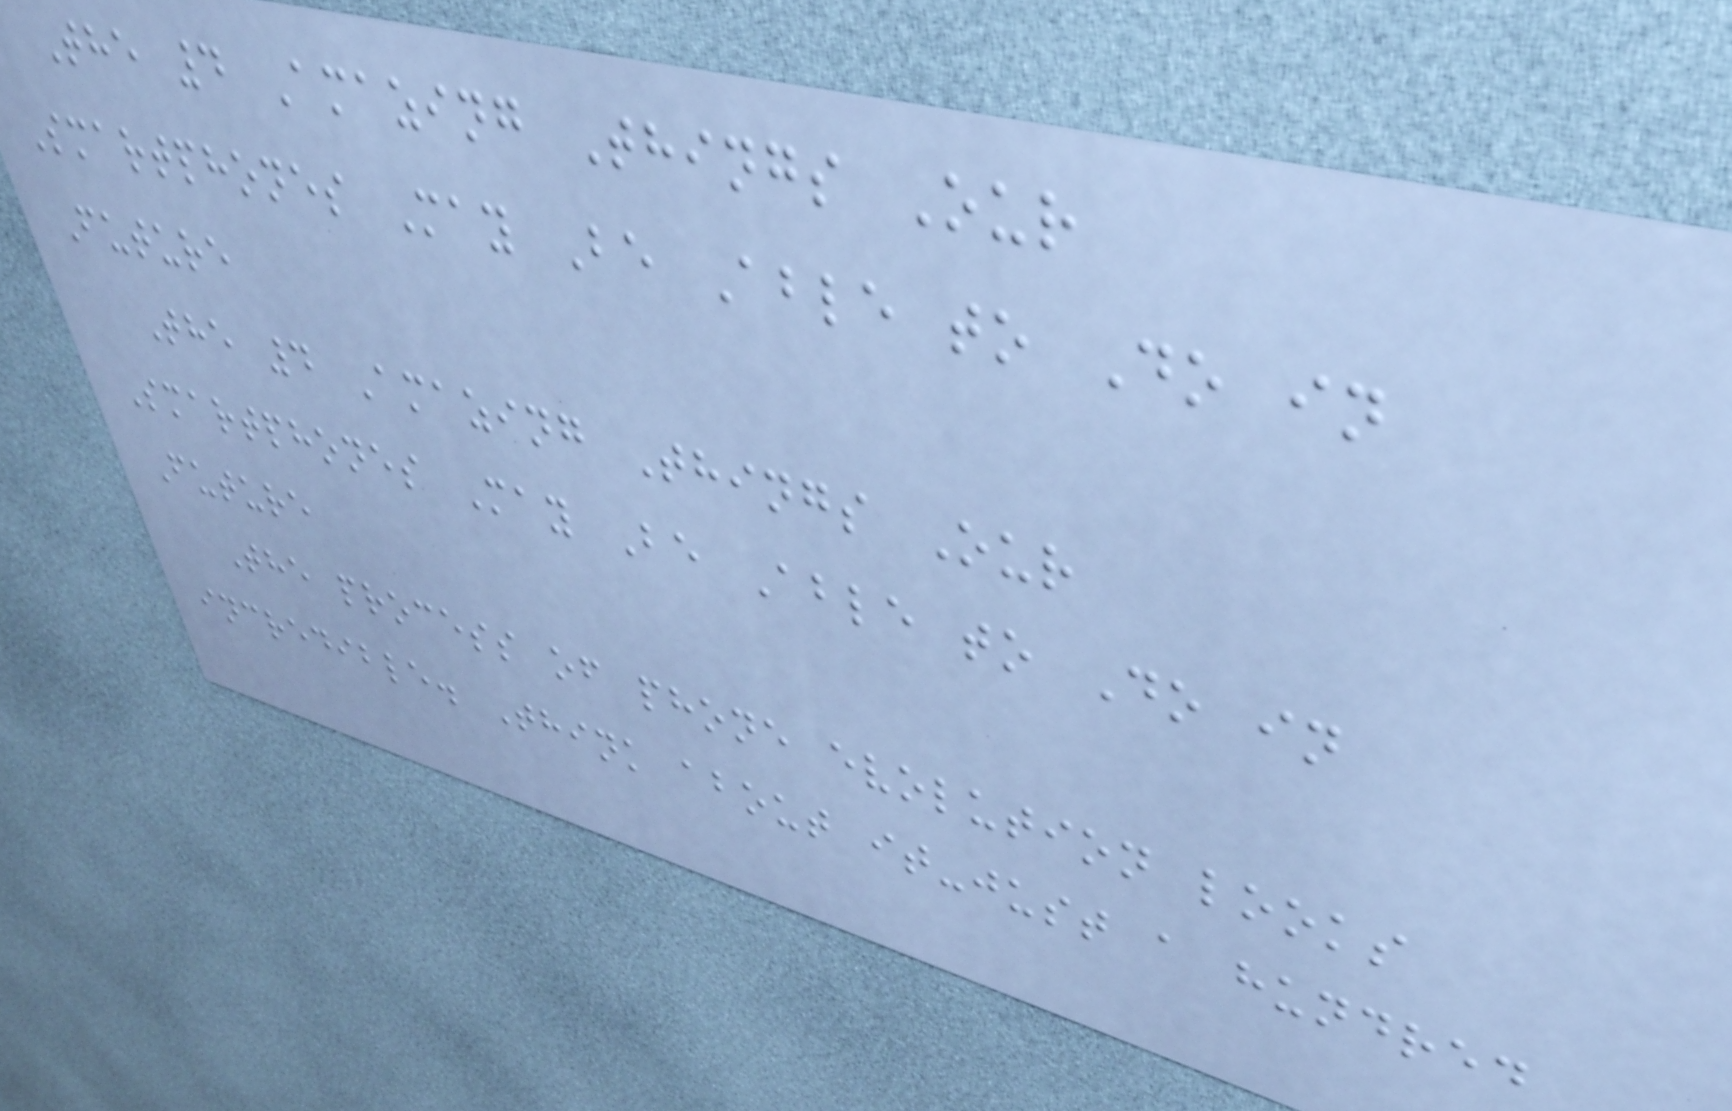The 4 Amazing Things Our
Smartphones May Be Able to Do in
Future
The 4 Amazing Things Our
Smartphones May Be Able to Do in
Future
The process of phone evolution looks
incredible. Think about it-just a hundred
